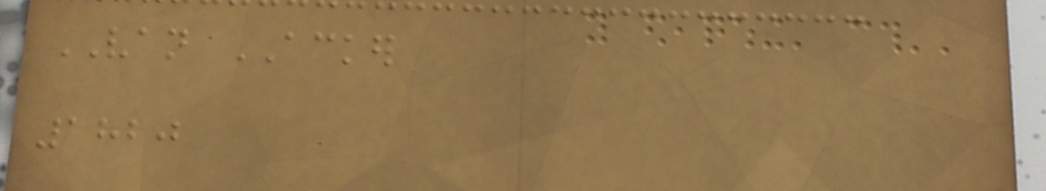VAN ACKER
1820
